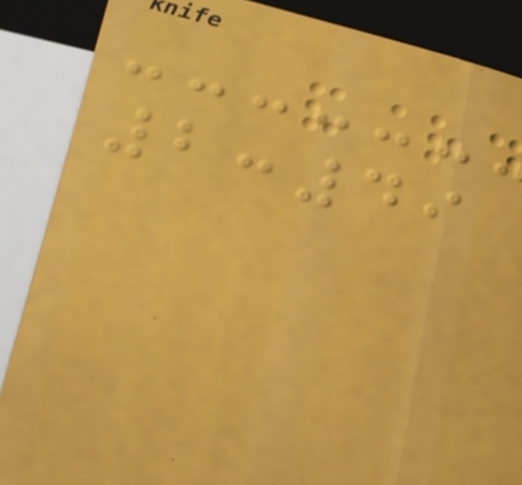2:49
